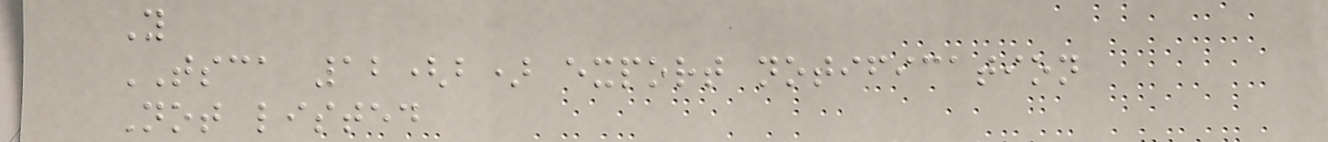Y
TSCA 12(b) export notification
Not listed
